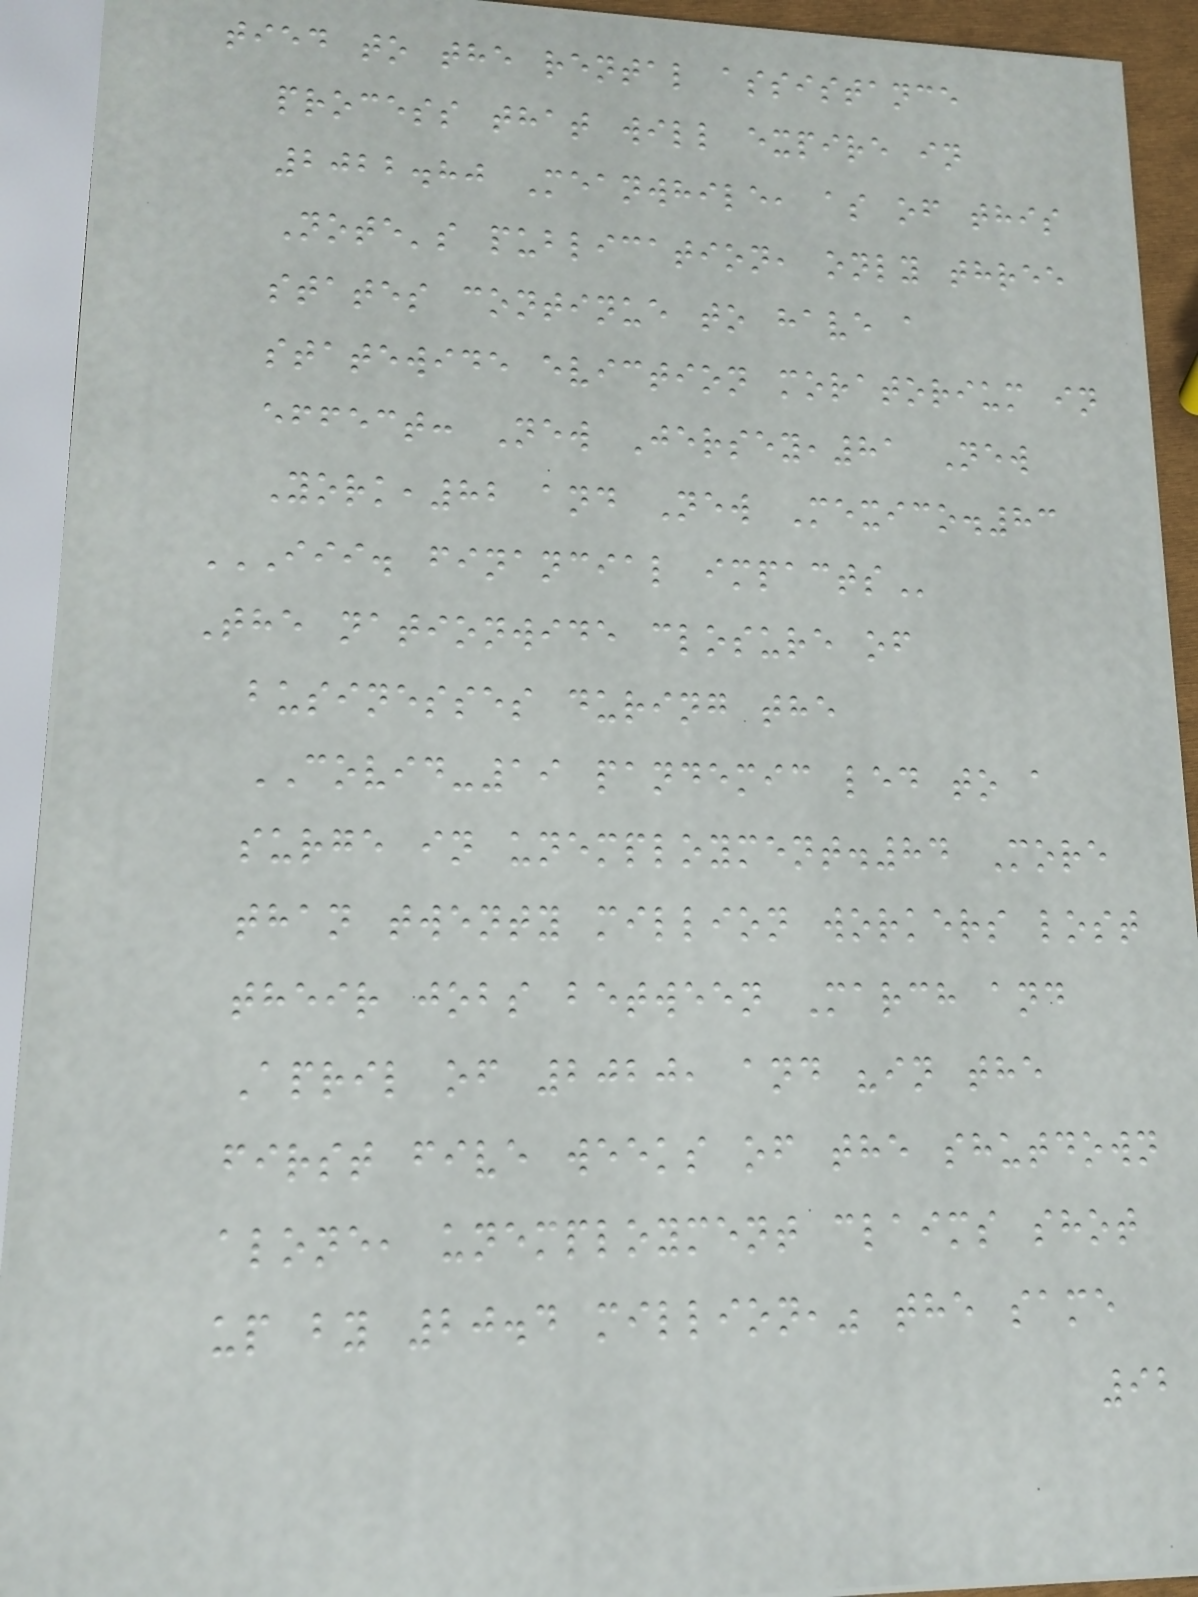tied to the rental assistance
process that will expire in
2022.80 Meanwhile, as of this
Note's publication, only three
states continue to have a
statewide eviction moratorium in
effect: New Jersey,81 New
York,82 and New Mexico.83
III. FINANCIAL IMPACTS
The nationwide closure of
businesses during the
COVID-19 pandemic led to a
surge in unemployment.84 More
than twenty million workers lost
their jobs between March and
April of 2020, and "in the
first five weeks of the shutdown
alone, unemployment claims shot
up by 20.4 million," the same
92
